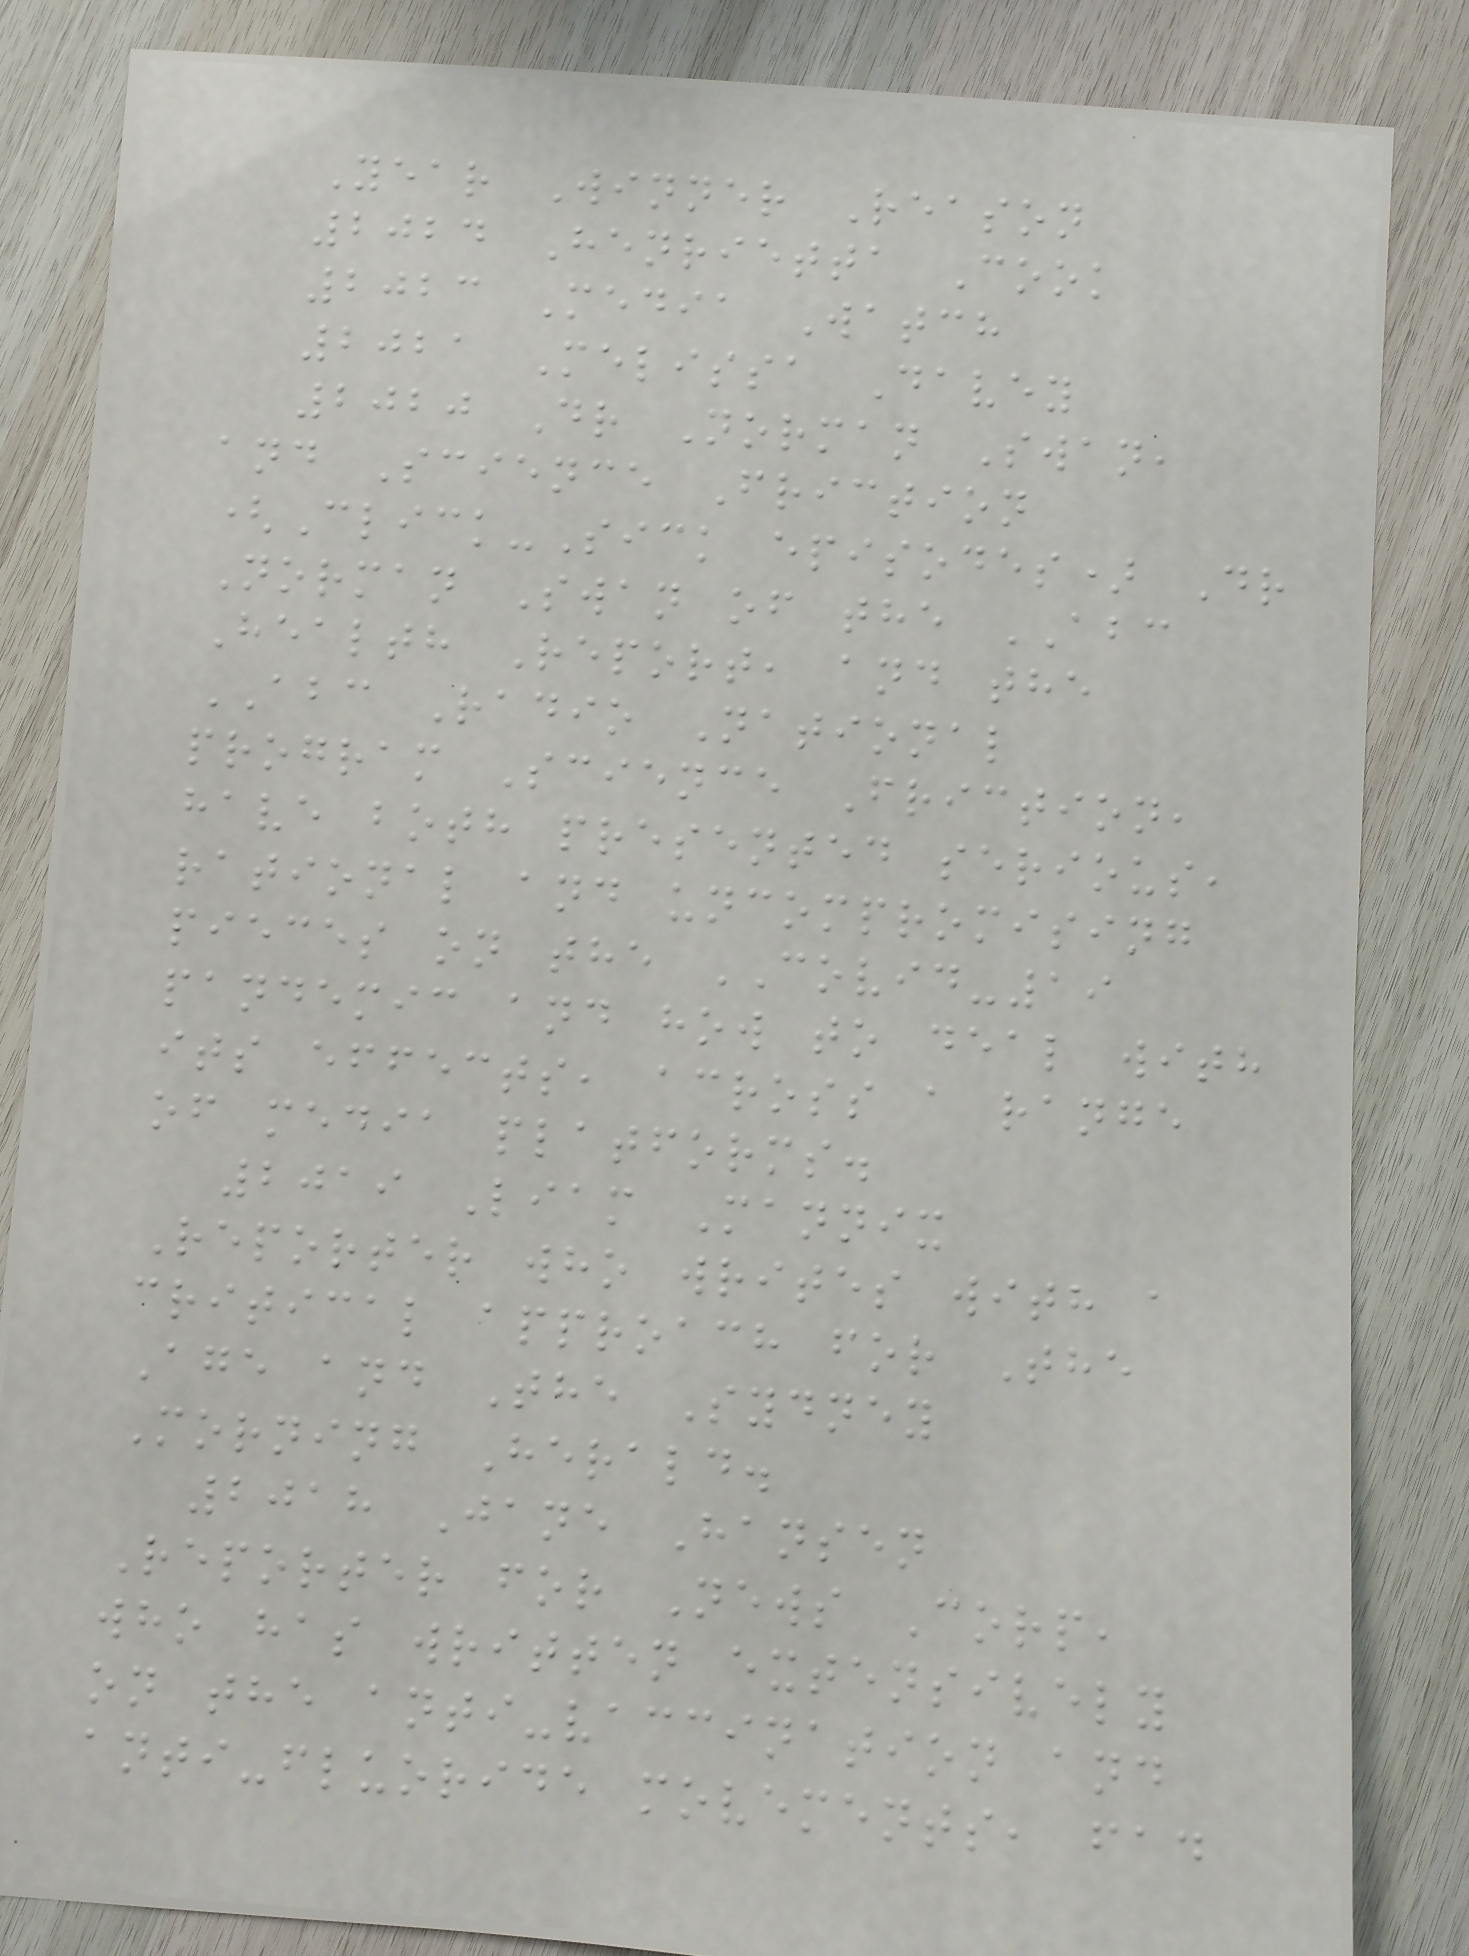Year Winner Reason
2024 Henrietta Cook
2023 Media Watch
2021 Melissa Davey
2020 Dr Norman Swan,
and Science Friction
(Click-Sick episodes) Dr
Norman Swan of the ABC
Health Report, and the
ABC Radio National
program Science Friction,
have both presented serious,
rational and uncompromising
pieces on the COVID-19
pandemic and how to deal with
its effects, across a range
of media platforms.
2019 Liam Mannix
Reporter who writes with a
critical approach for The
Age and The Sydney
Morning Herald.
2018 Jane Hansen
Reporter for News Corp,
who has written extensively
on the anti-vaccination and
anti-fluoride movements, fad
